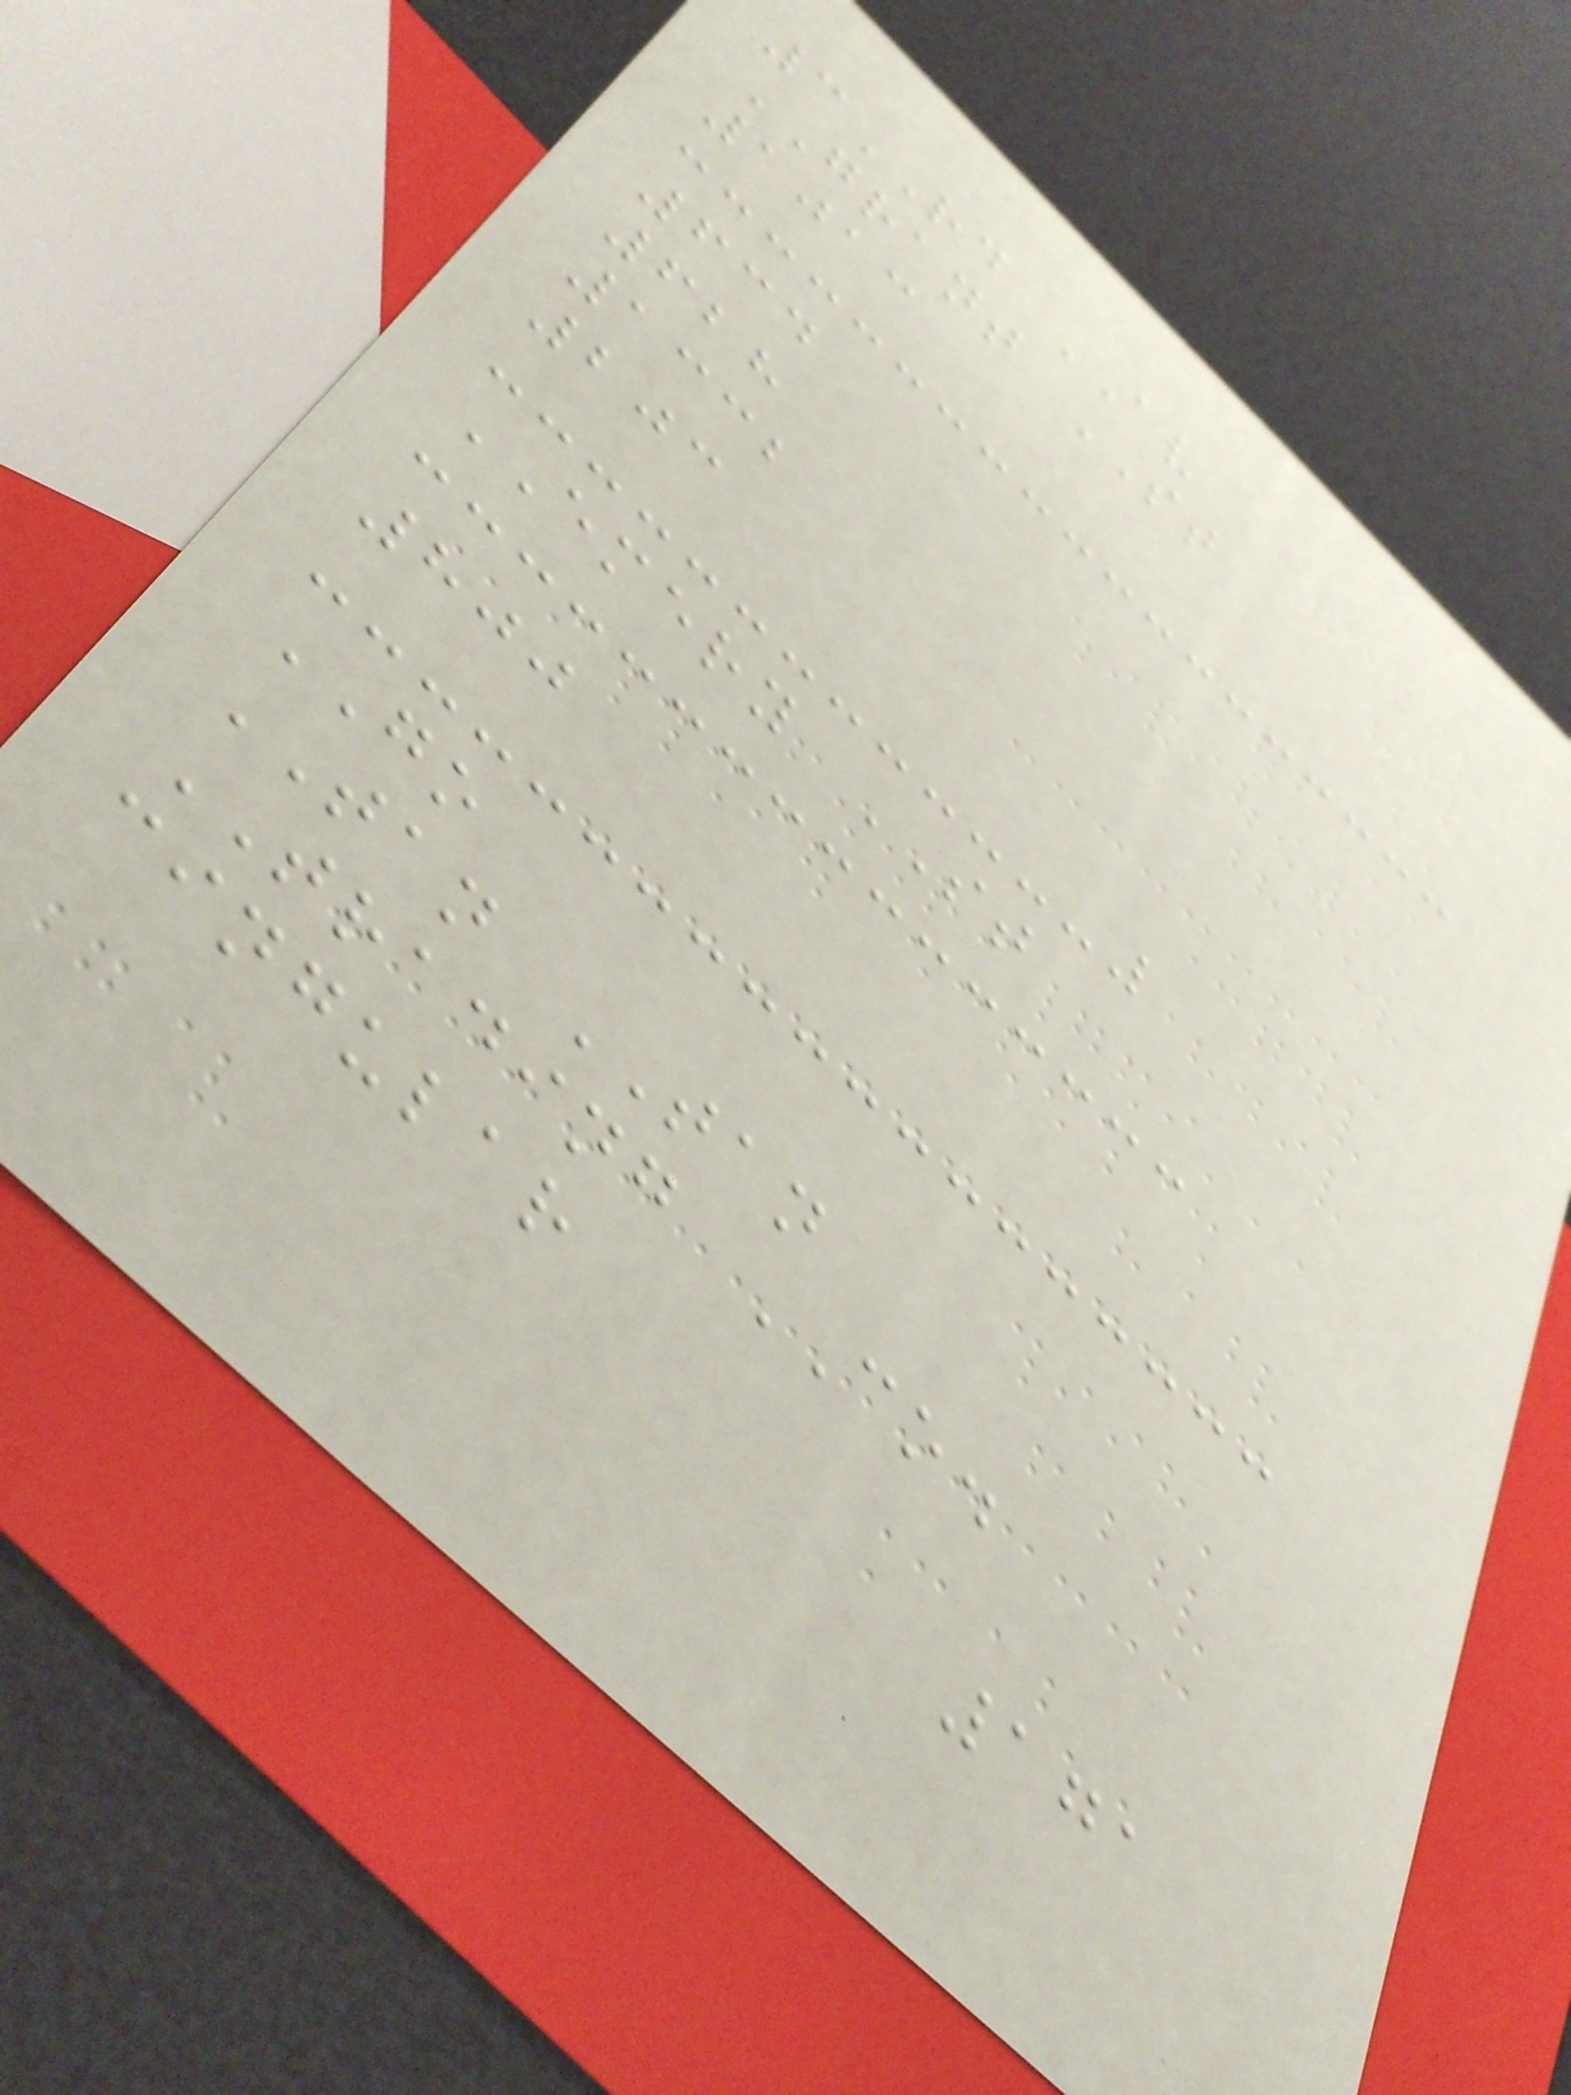3RD AV
GRANT ST
1013
634
628
1332
203
EMERY ST
800
GO
TAN TAN
TRADING CO.
cingular
171
